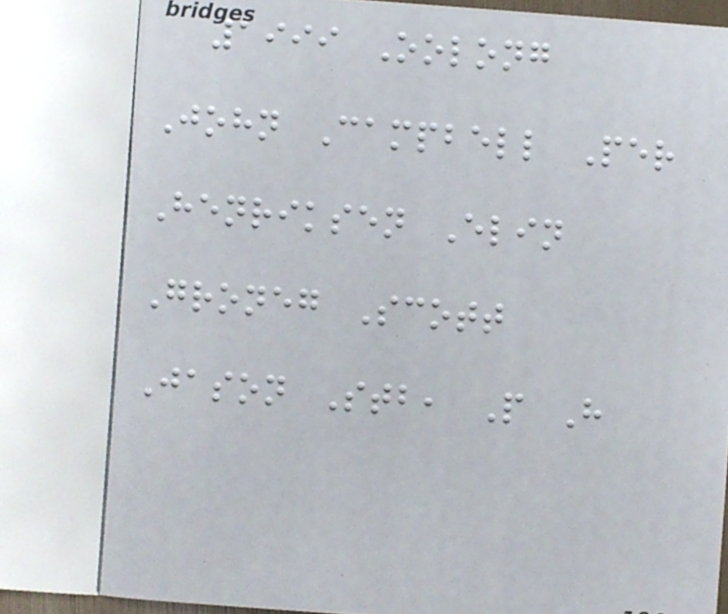1999 Oolong
John Campbell Per
Henriksen Elin
Groneg Scott
Jason Stb, P H
